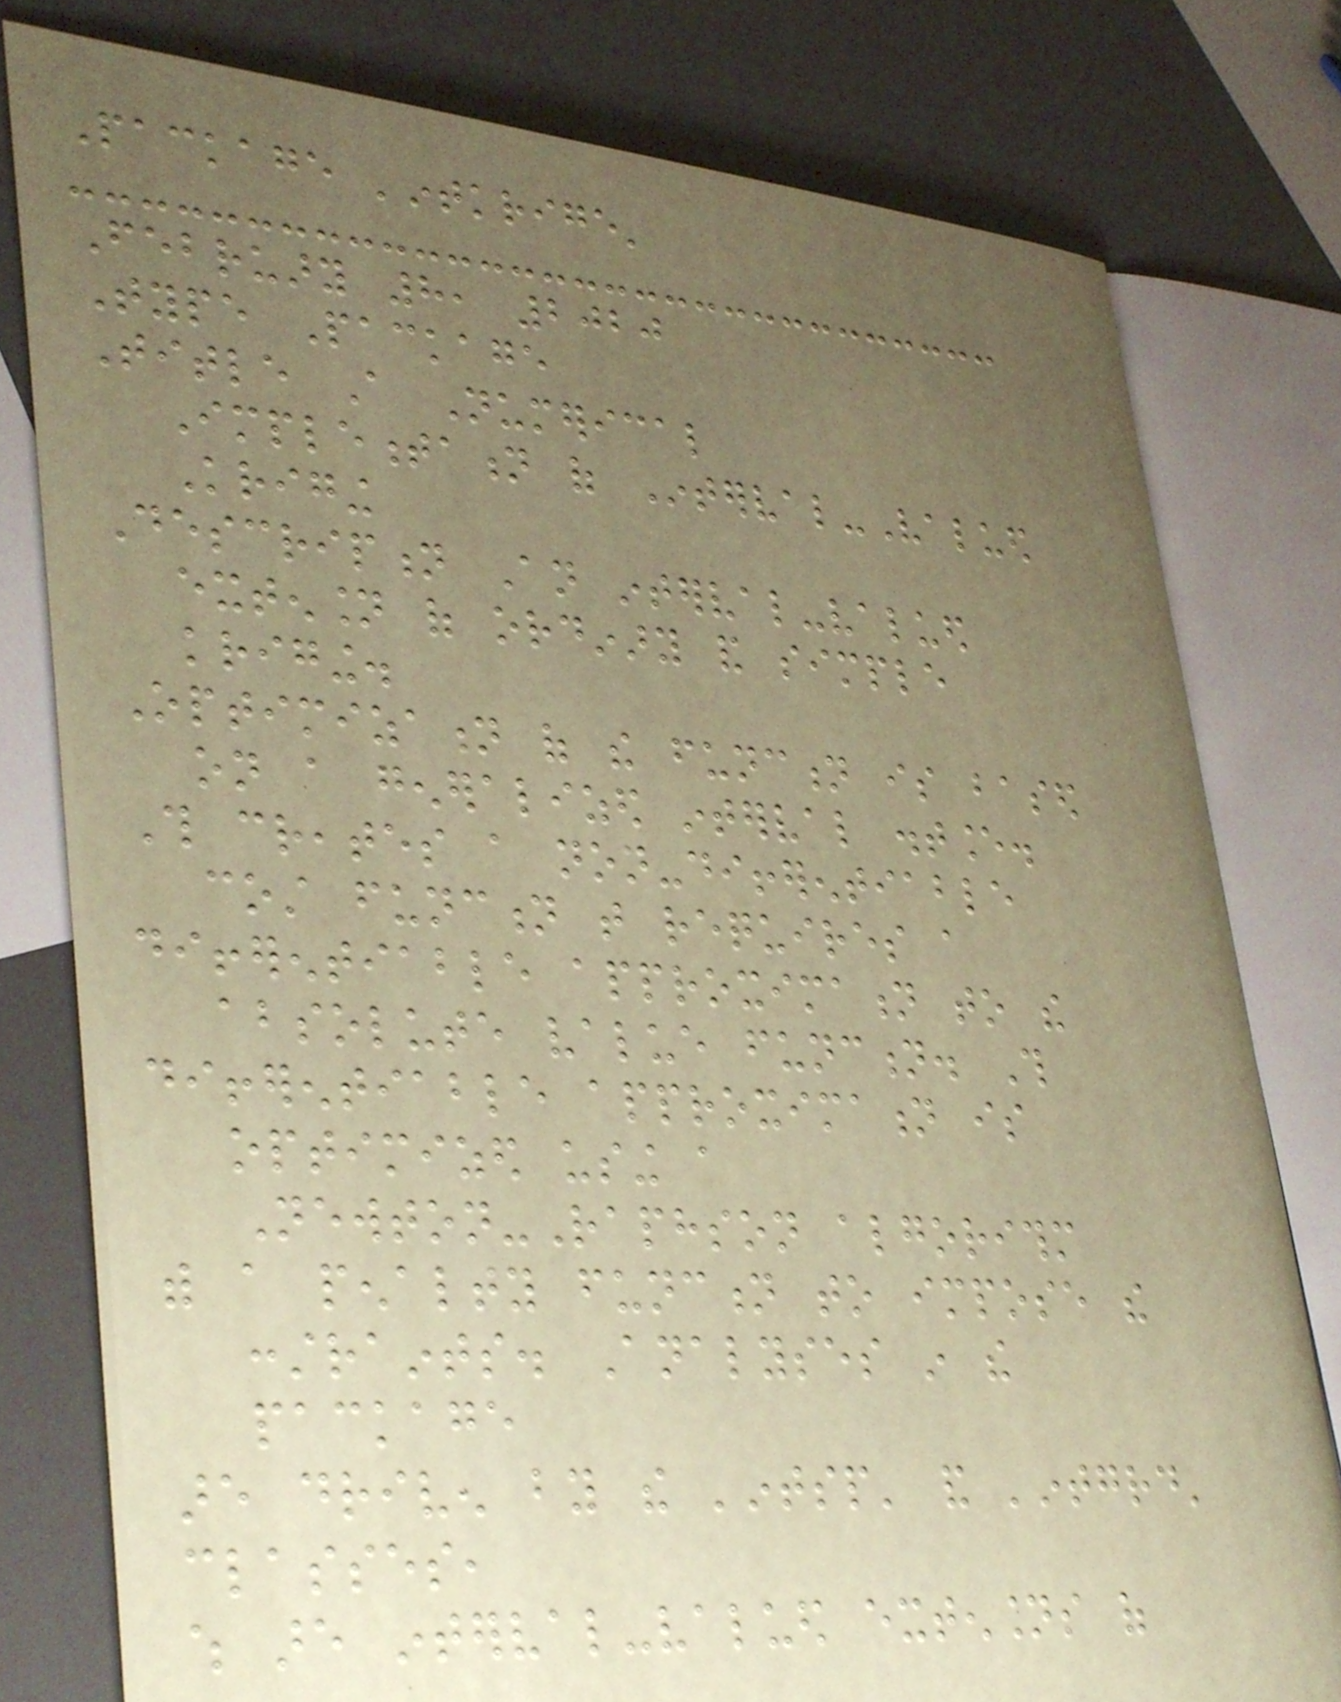Package 'intkrige'
February 8, 2020
Type Package
Title A Numerical
Implementation of Interval-Valued
Kriging
Description An interval-valued
extension of ordinary and simple
kriging.
Optimization of the function is based
on a generalized interval distance.
This creates a non-differentiable
cost function that requires a
differentiable approximation to the
absolute value function. This
differentiable approximation is
optimized using a
Newton-Raphson algorithm
with a penalty function to impose the
constraints. Analyses in the
package
are driven by the 'intsp' and 'intgrd'
classes,
which are interval-valued extensions of
